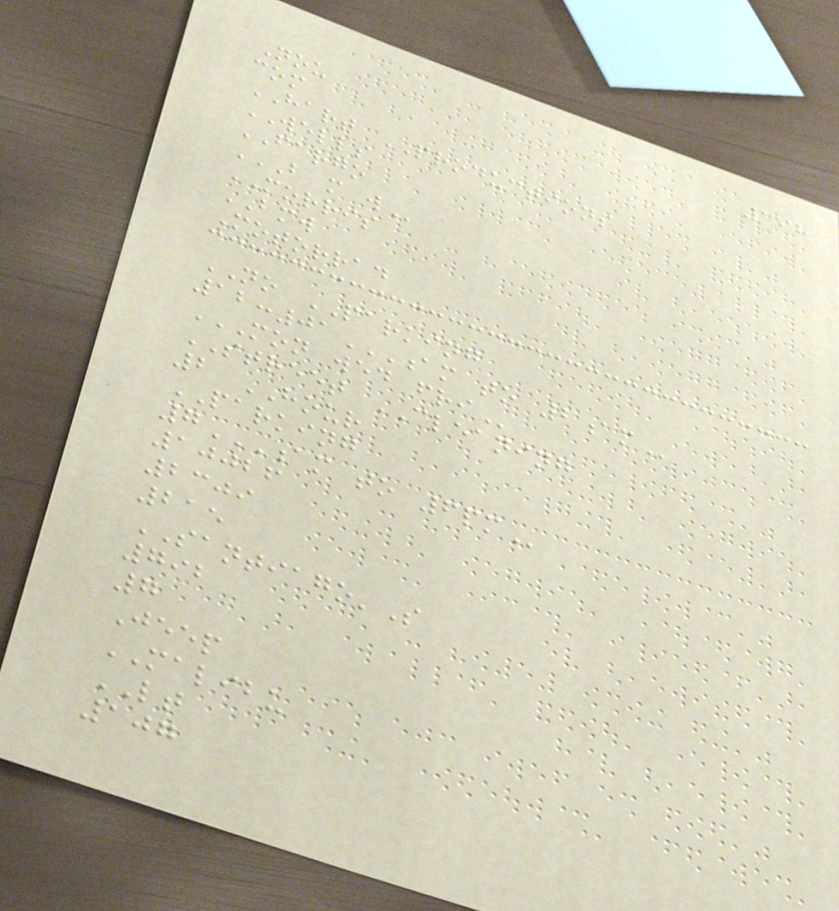198
Nou
com
HART PRODUCTIONS
WELLS
FARGO
B M W
MORRIS
BMW
Motorrad
NO PARKING
12:01AM TO 2AM
MON WED FRI
STREET CLEANING
2 HOUR
PARKING
7AM TO 6PM
10026
2309
215
SANTIAGO'S
792
7
Jeep
MALIBU
LT
107
